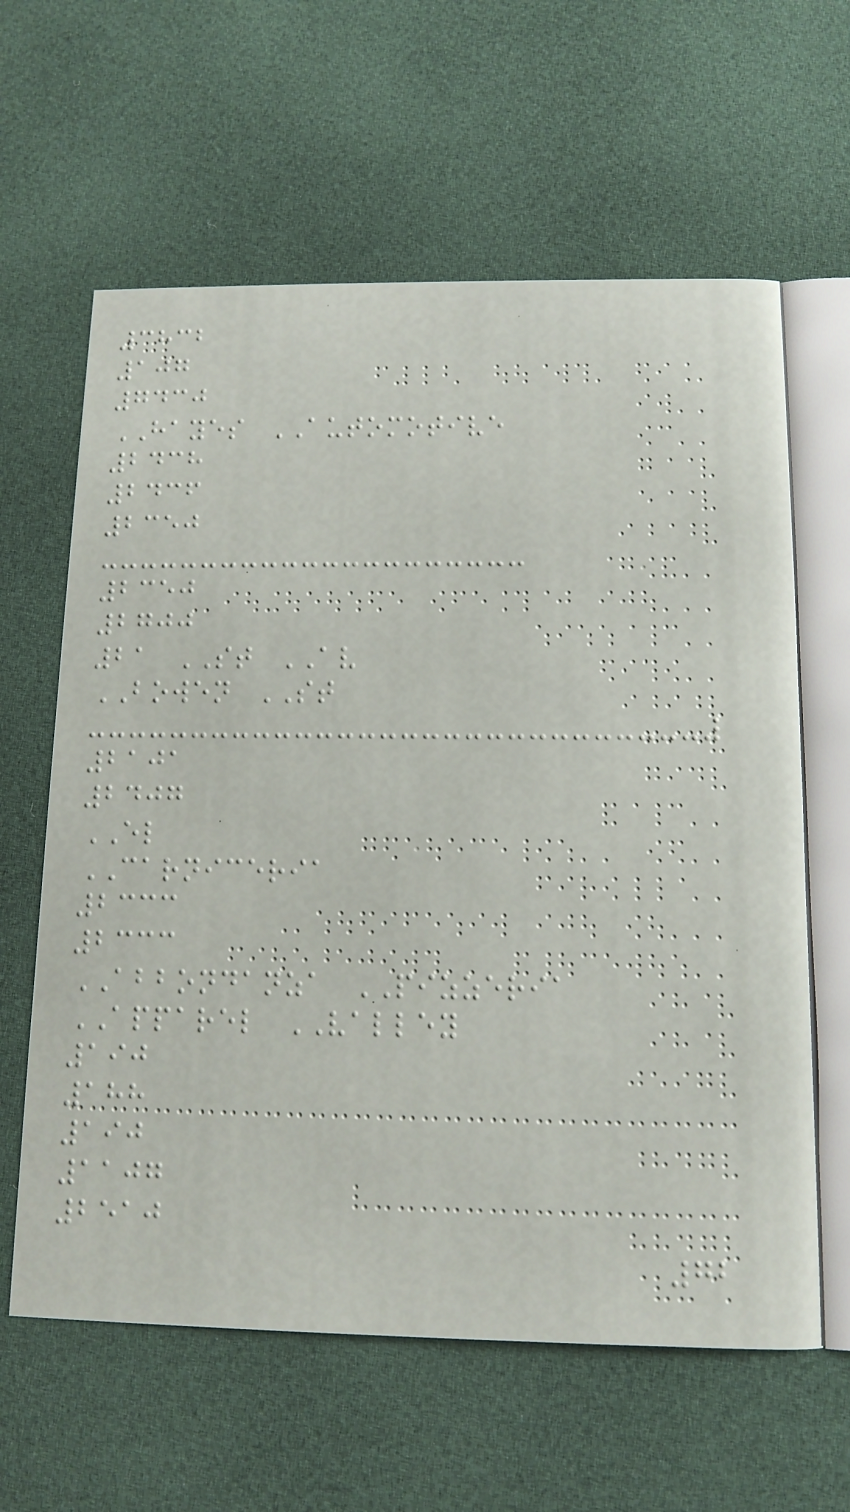3832
107
7430
HAYES AUTOMOTIVE
2438
2436
2350
2350
2700
21 ST AV
BOWEN ST
2101
2407
EL
CARNICERIA
2333
2333
ABBONDANZA PIZZERIA
APPAREL VALLEY
190
188
190
1107
2510
72
